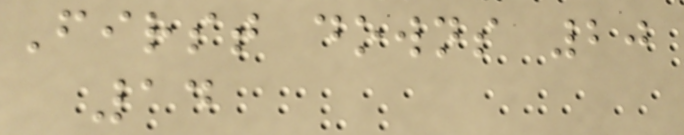First downs 20
14
